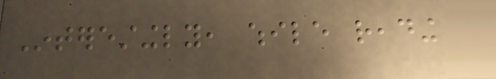Interestingly, while reading
